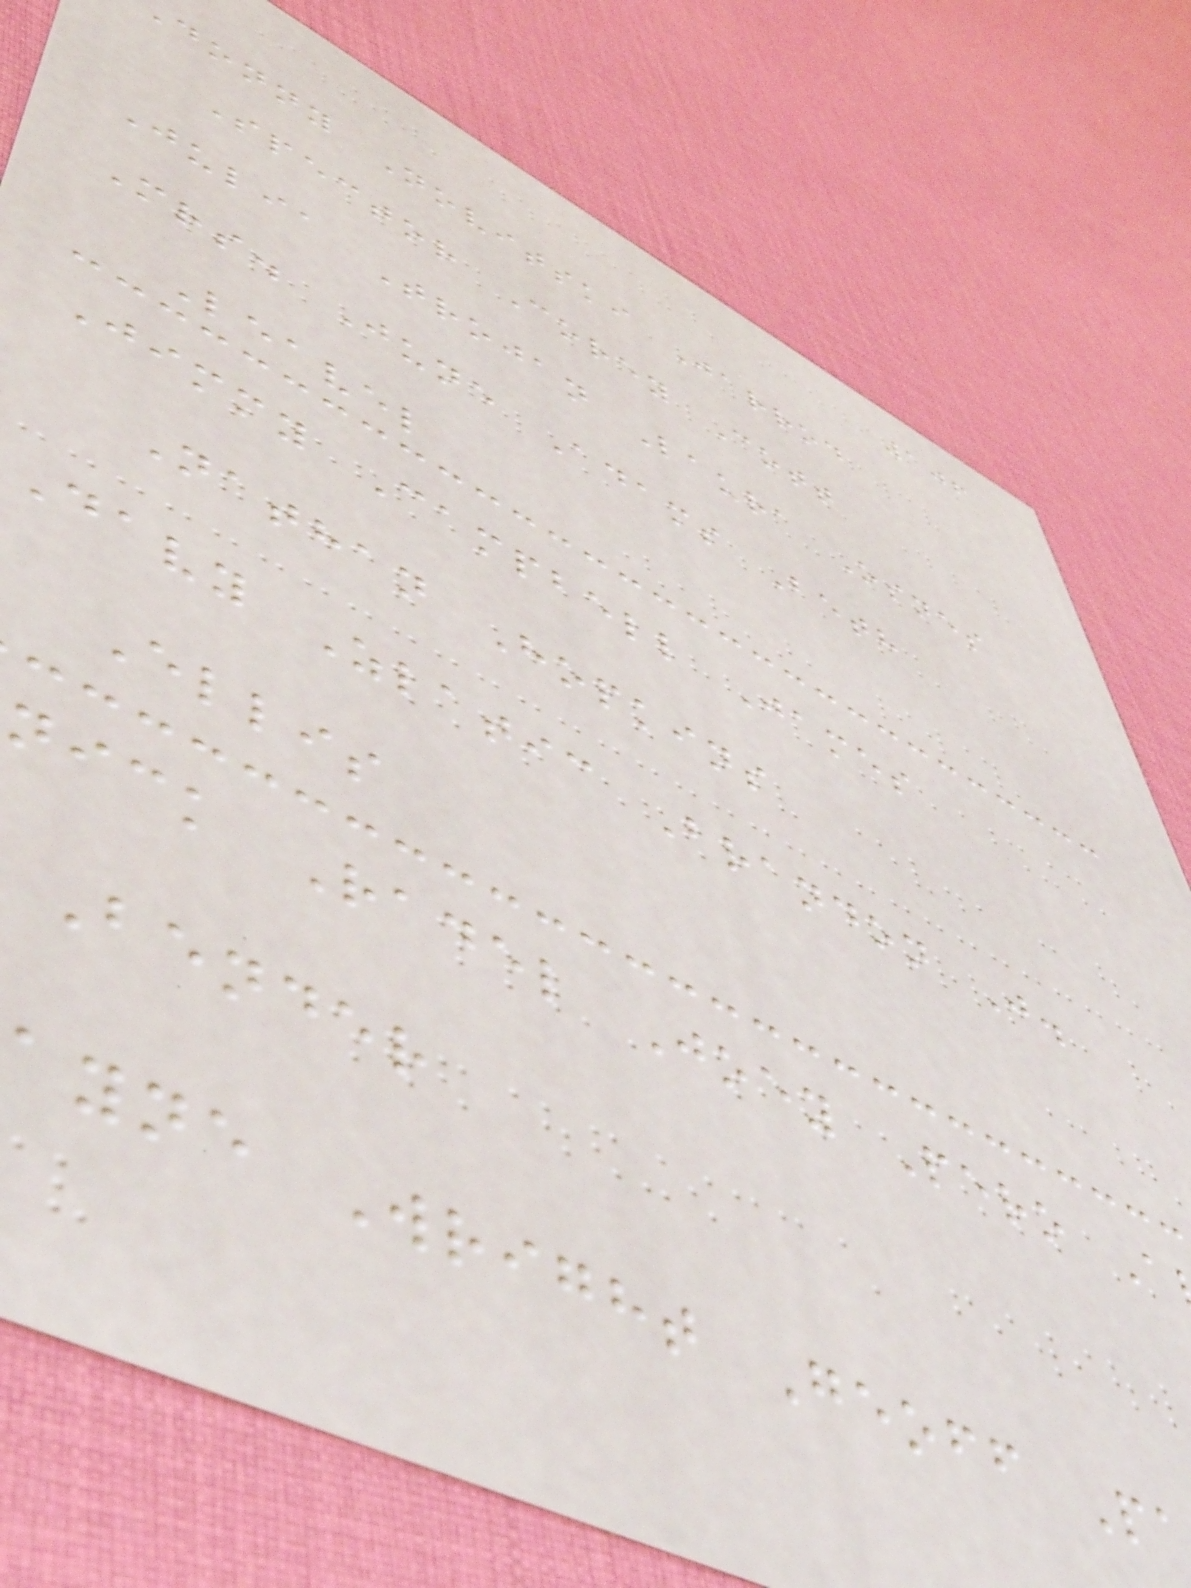106
donny Novitski Jarrod
Spector Corey Cott
Julia Trojan Laura Osnes
Mrs. June Adams Beth
Leavel
Jimmy Campbell James
Nathan Hopkins
Davy Zlatic Brandon J.
Ellis
nick Radel Joey Pero A
Bender
ayne Wright Geoff P
